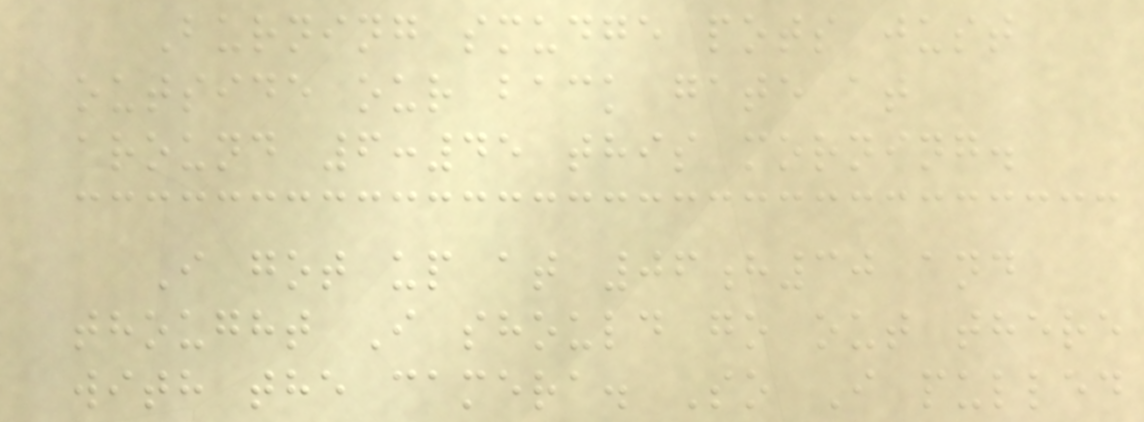Burning smudge pots just
outside our back gate at
around 6:45 this morning.
I got up at 06h30 and
thought I should go out there
with the camera. So I pulled
